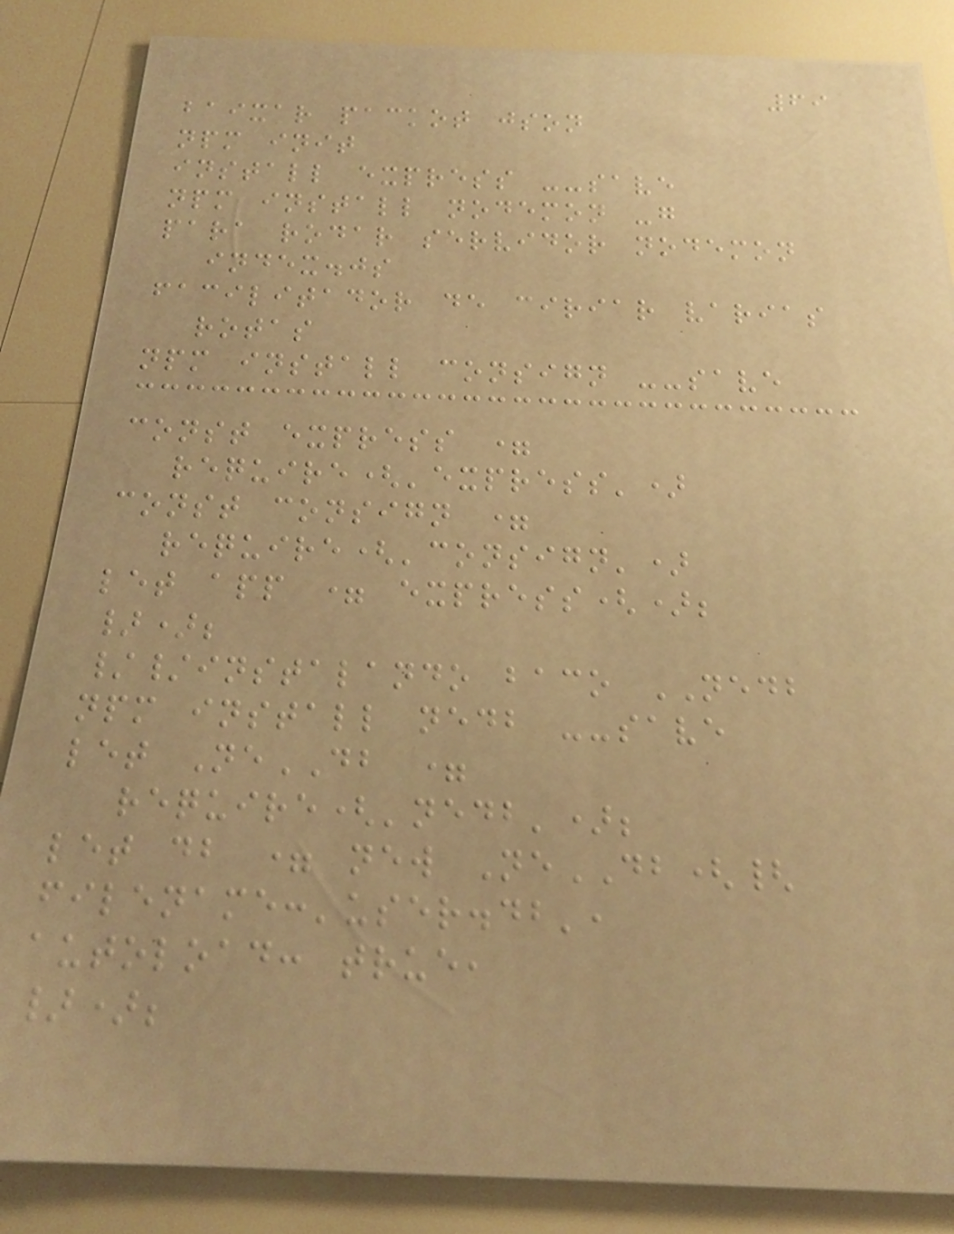69
baixar packot json
npm init
install express --save
npm install nodemon -g
para rodar servidor nodemon
index.js
facilitador de ciriar varias
rotas
npm install consign --save
const express =
require('express')
const consign =
require('consign')
let app = express();
});
//instalando baco NEDB
npm install nedb --save
let NeDB =
require('nedb');
let db = new NeDB({
filename:'user.db',
autoload: true,
});
